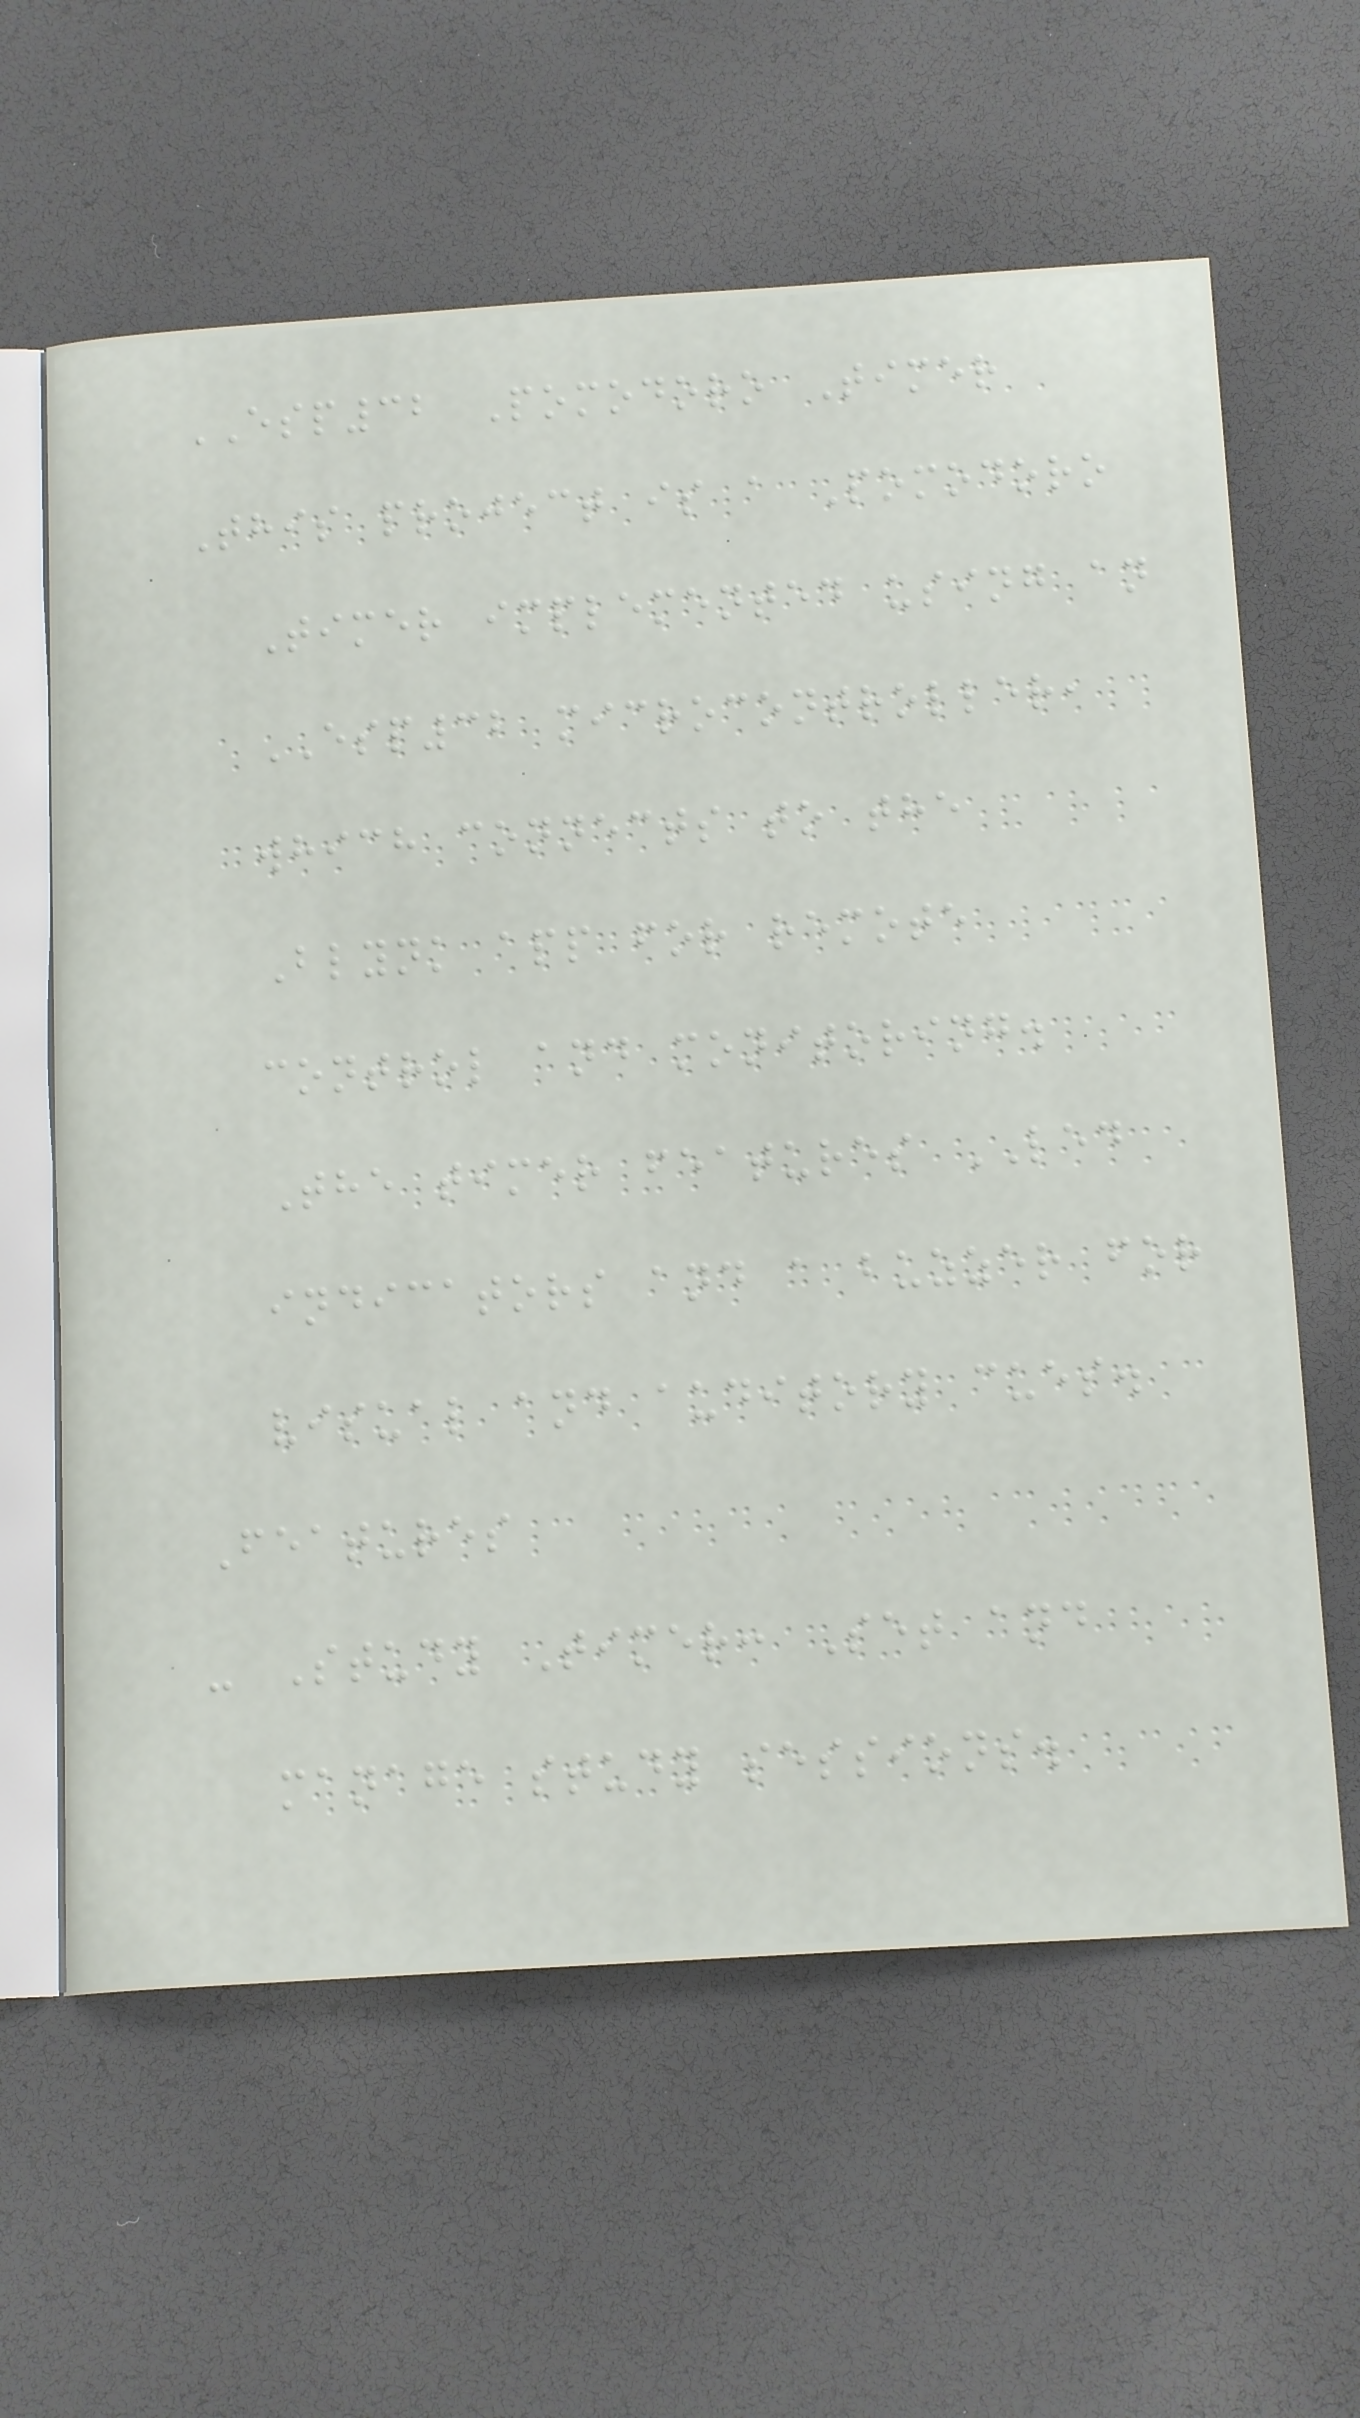ESP32 Pomodoro Timer
This project is a Pomodoro
Timer implemented using an
ESP32 microcontroller,
which connects to the
Blynk app for remote
control and monitoring.
The timer features LED
indicators and a buzzer for
visual and auditory cues.
Features
- Study Timer: Set and
manage study sessions.
